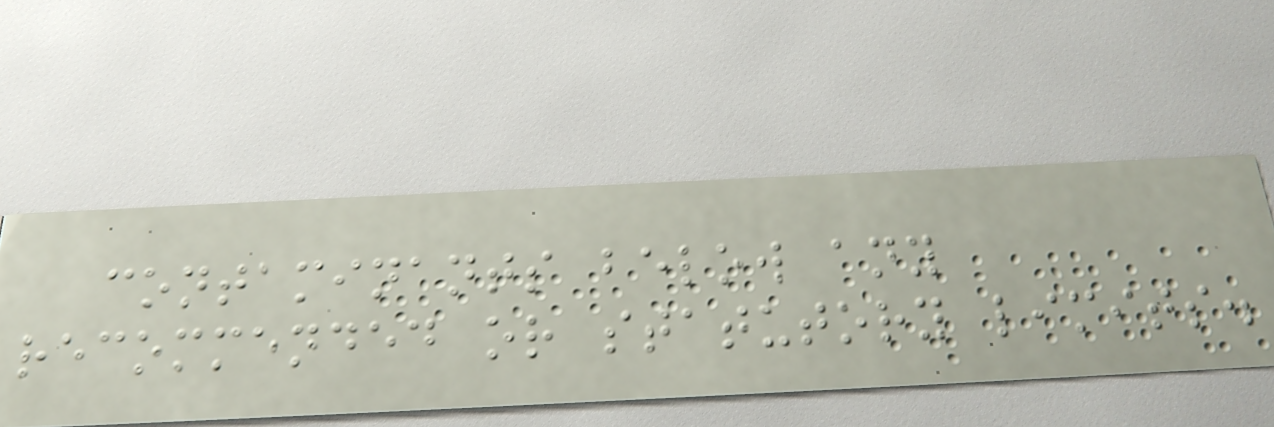contaminants below any
recommended or statutory limits.
